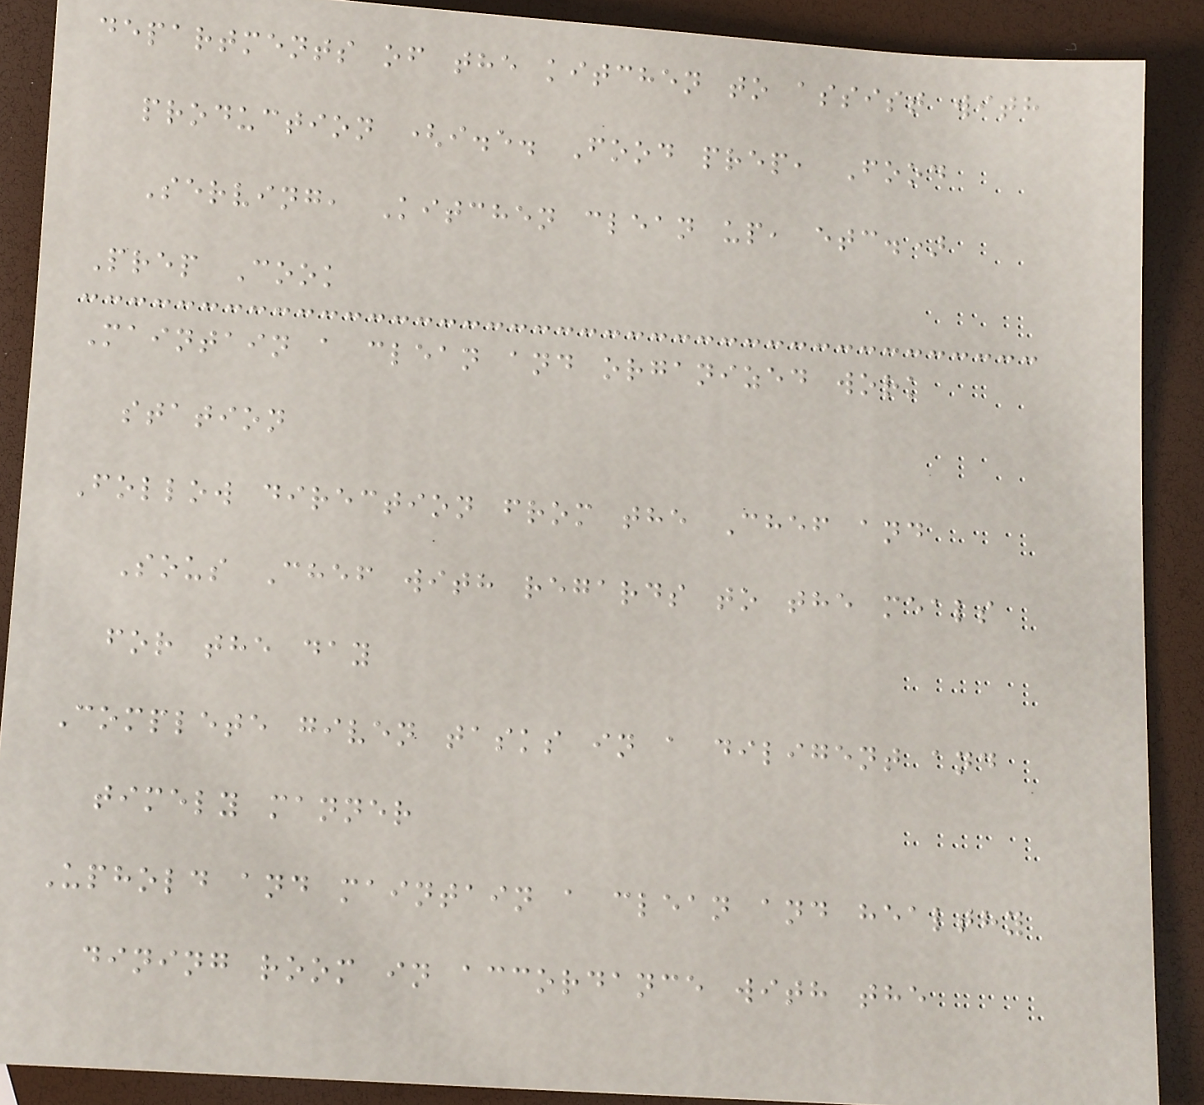departments of the kitchen to assist with
production (i.e. Food prep, Food
Serving, Kitchen clean up, etc.)
Prep Cook
Maintain a clean and organized work
station
Follow direction from the Chef and
Sous Chef with regards to the meals
for the day
Complete given tasks in a diligent and
timely manner
Uphold and maintain a clean and healthy
dining room in accordance with the
